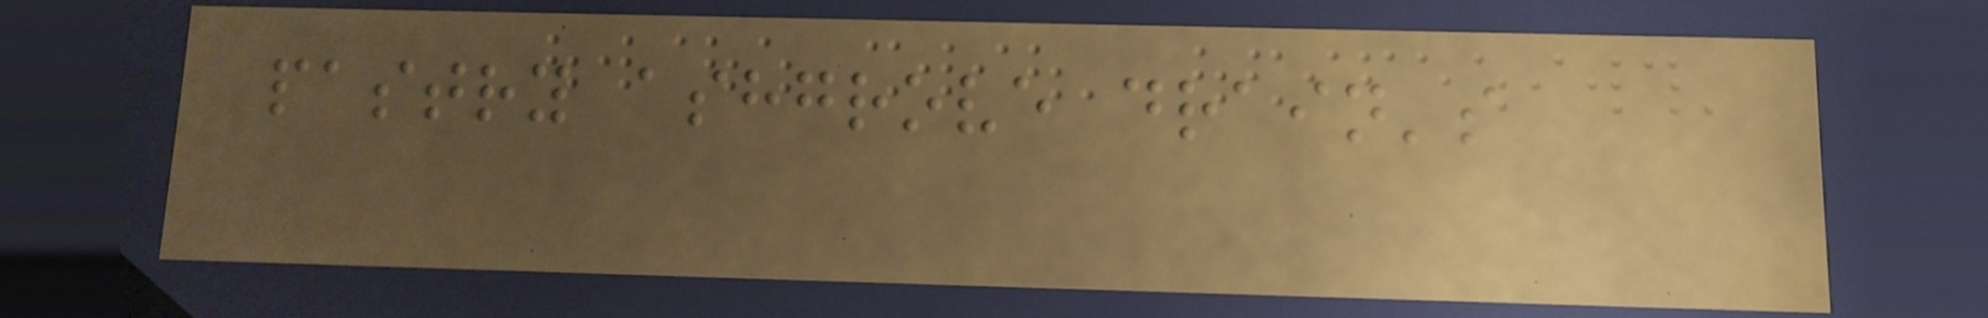pastry ashgrove drain's
